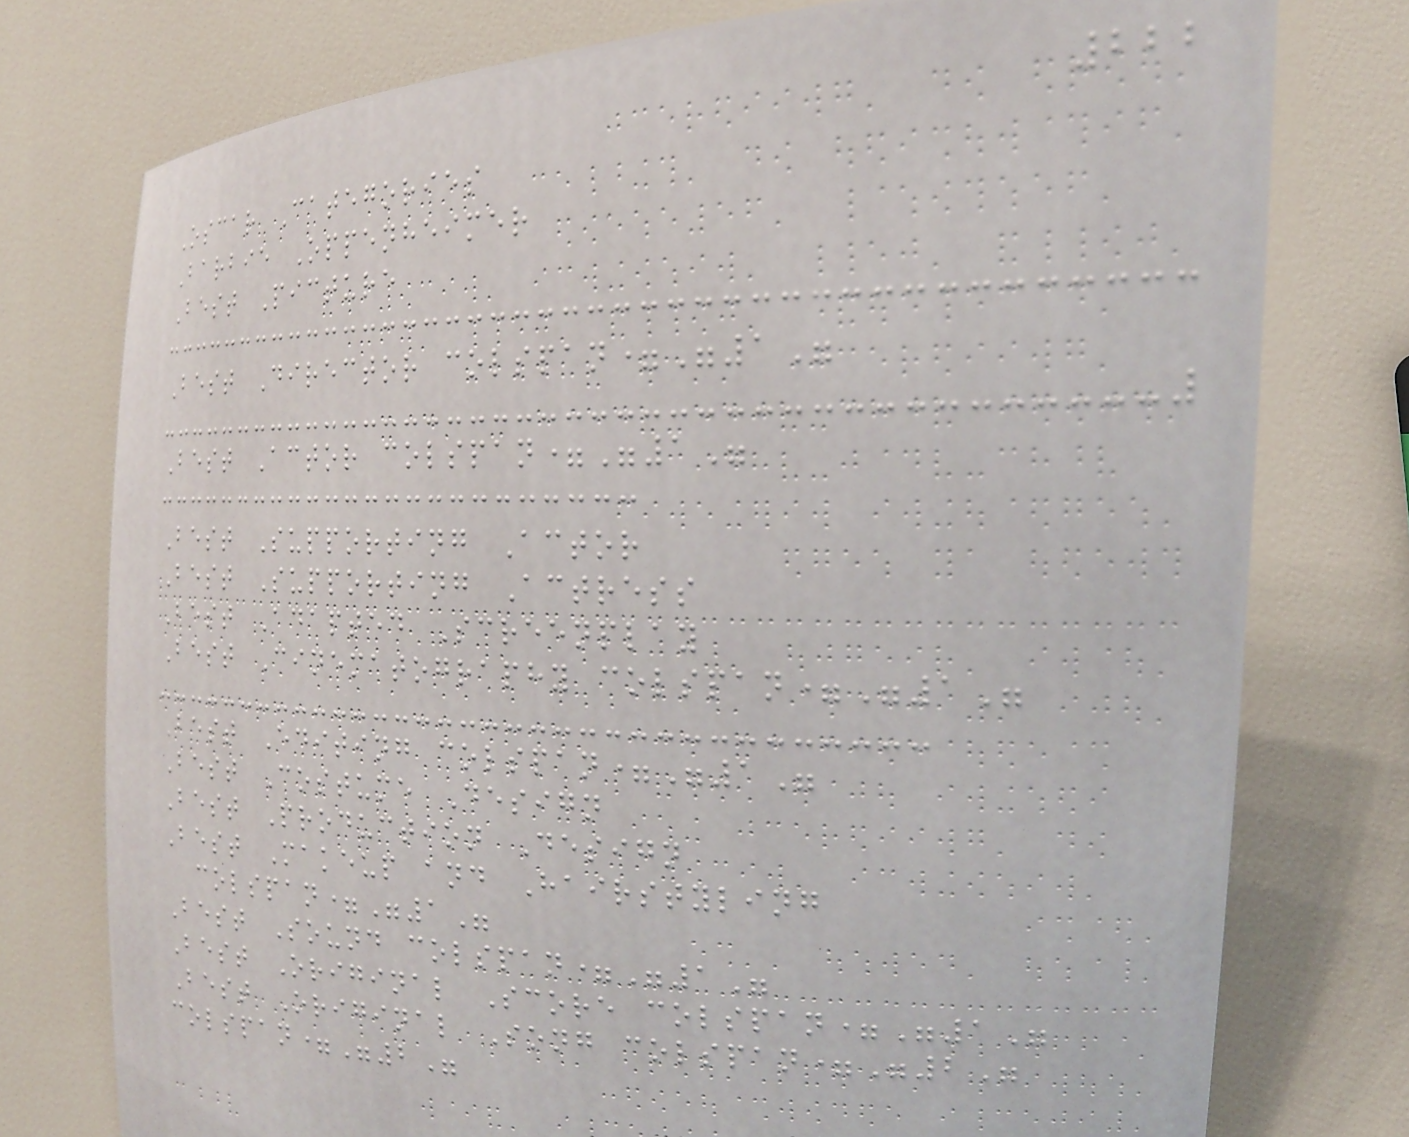222
Oscar Categories
Barbie Oppenheimer
Best Picture
Best Director colspan="1"
Best Actor colspan="1"
Best Supporting Actor
Best Supporting Actress
Best Adapted Screenplay
Best Cinematography colspan="1"
Best Editing colspan="1"
Best Costume Design
Best Production Design
Best Makeup and Hairstyling
colspan="1"
Best Sound colspan="1"
Best Original Score colspan="1"
Best Original Song colspan="2"
colspan="2"
